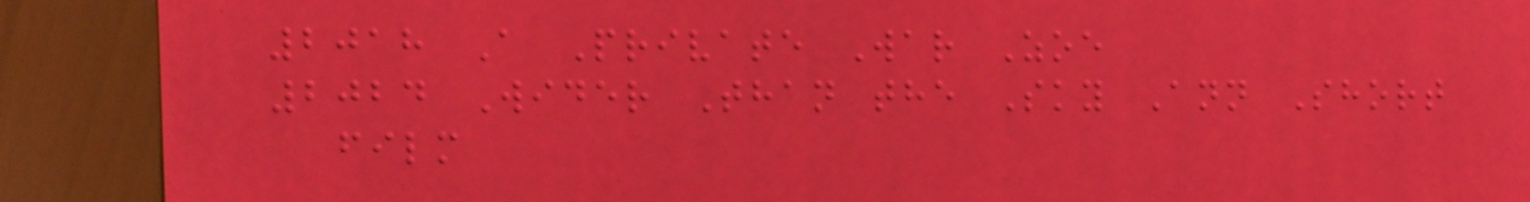2018 A Private War Zoe
2024 Wider Than the Sky Ann Short
film
